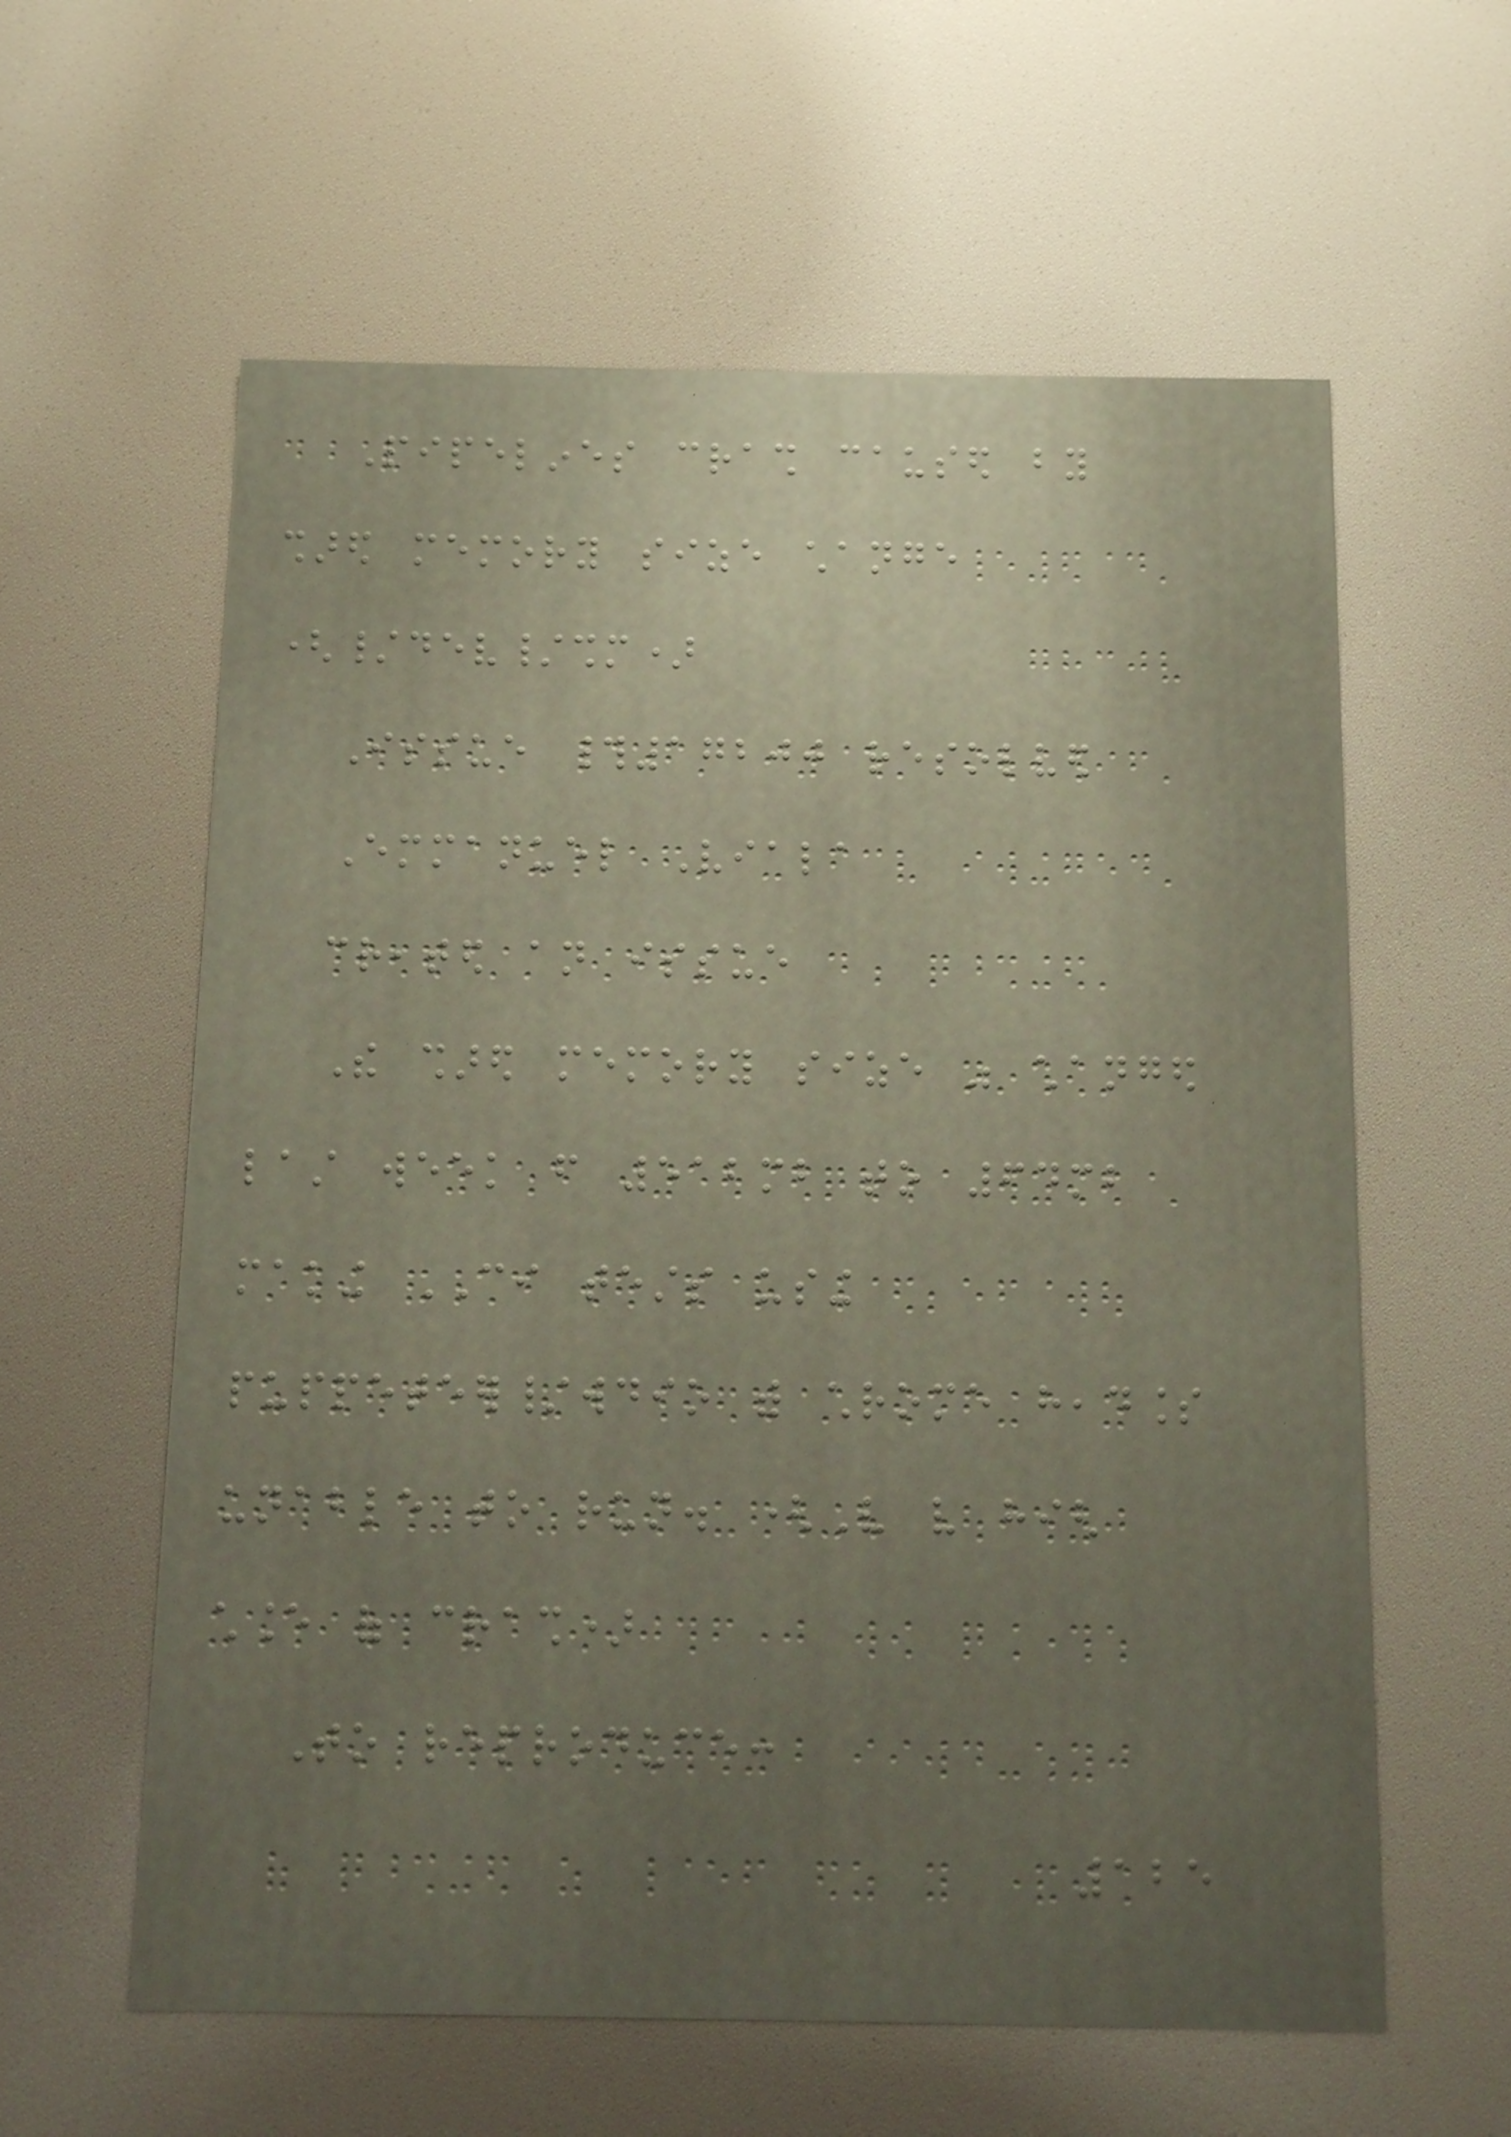Pipelines crash caused by
shared memory size change
(/dev/shm)
Issue #17200 resolved
Emmanuel Viala
created an issue
The shared memory size was changed
last week from 512mb to 64mb
making CI tests using
puppeteer/wdio with chrome headless
unable to run. (Very very high
chance of crash)
To reproduce:
125
